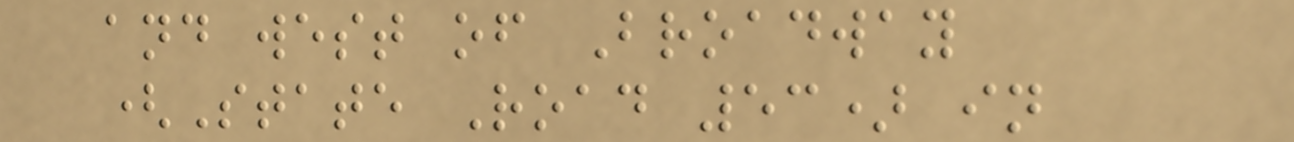and west of Broadway
(State Road 53) in
